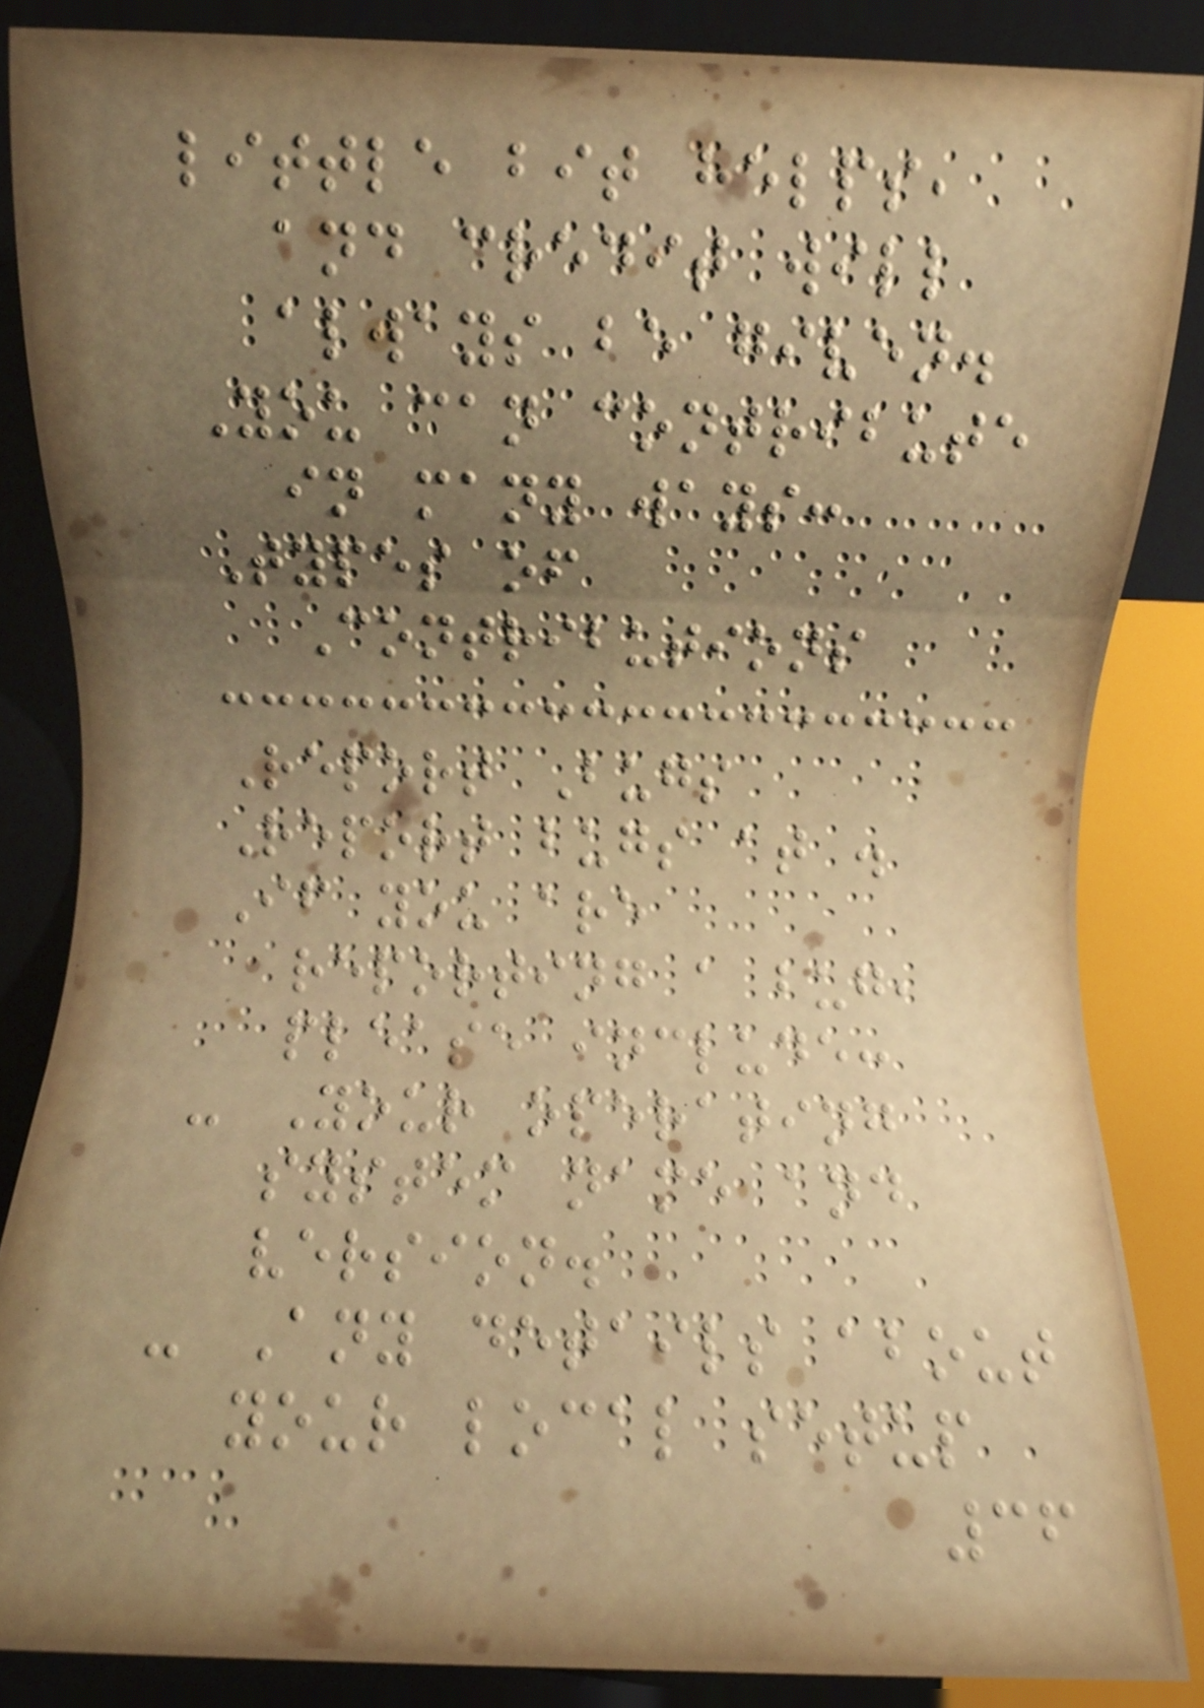little bit helps,
and credit will
always be given.
You can contribute
in many ways:
Types of
Contributions
Report Bugs
Report bugs at .
If you are
reporting a bug,
please include:
- Your operating
system name and
version.
- Any details about
your local setup
36
